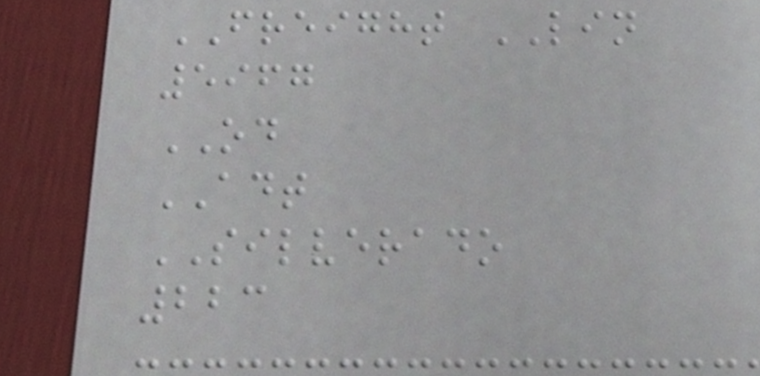FREIGHT LIN
5967
OD
ADT
SILVERADO
223
